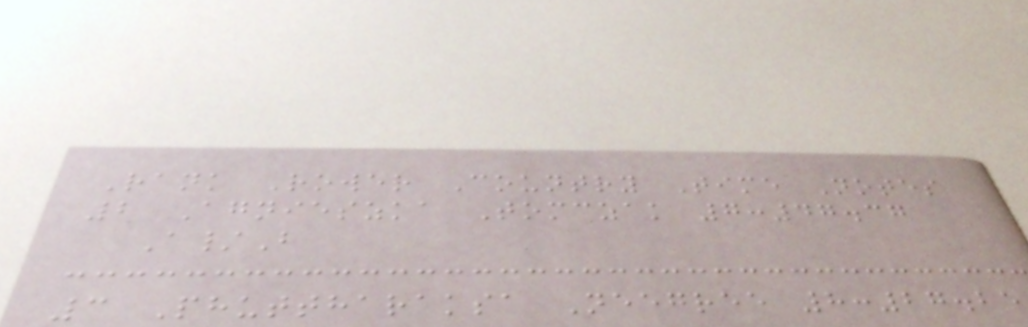Rank Rower Country Time Notes
2 Agnieszka Tomczak 7:47.37
A/B
3 Phuttharaksa Neegree 8:27.25
